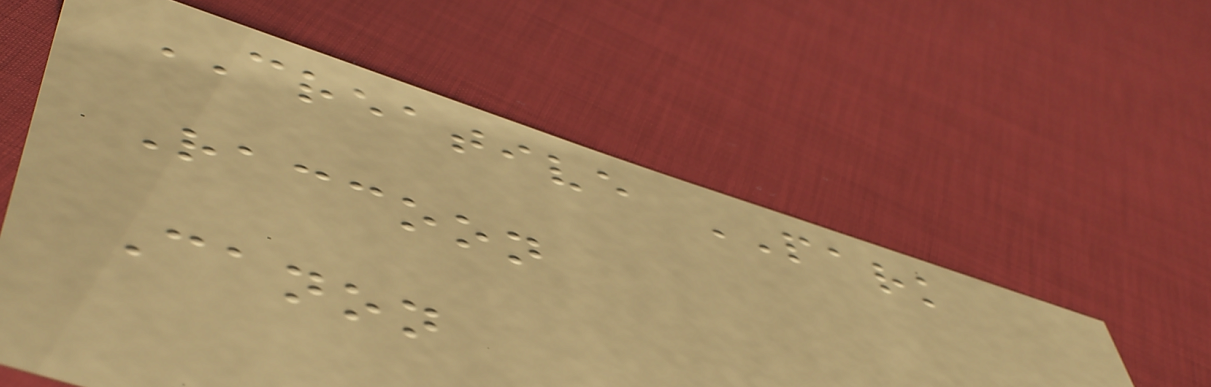CREATIVE PARK
Raccoon
Canon
